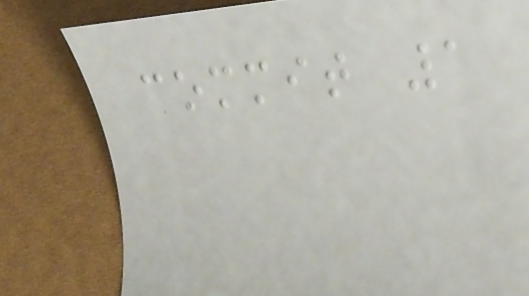commit 1
